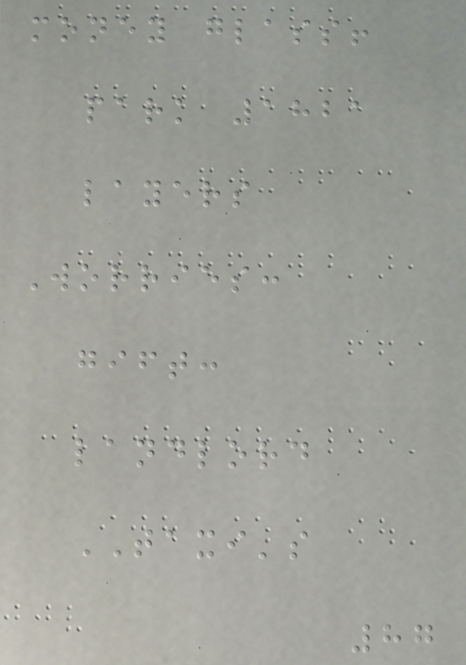money glass!
park 1821
layers
Worries:
gift:
landlord
TAXI's
87
